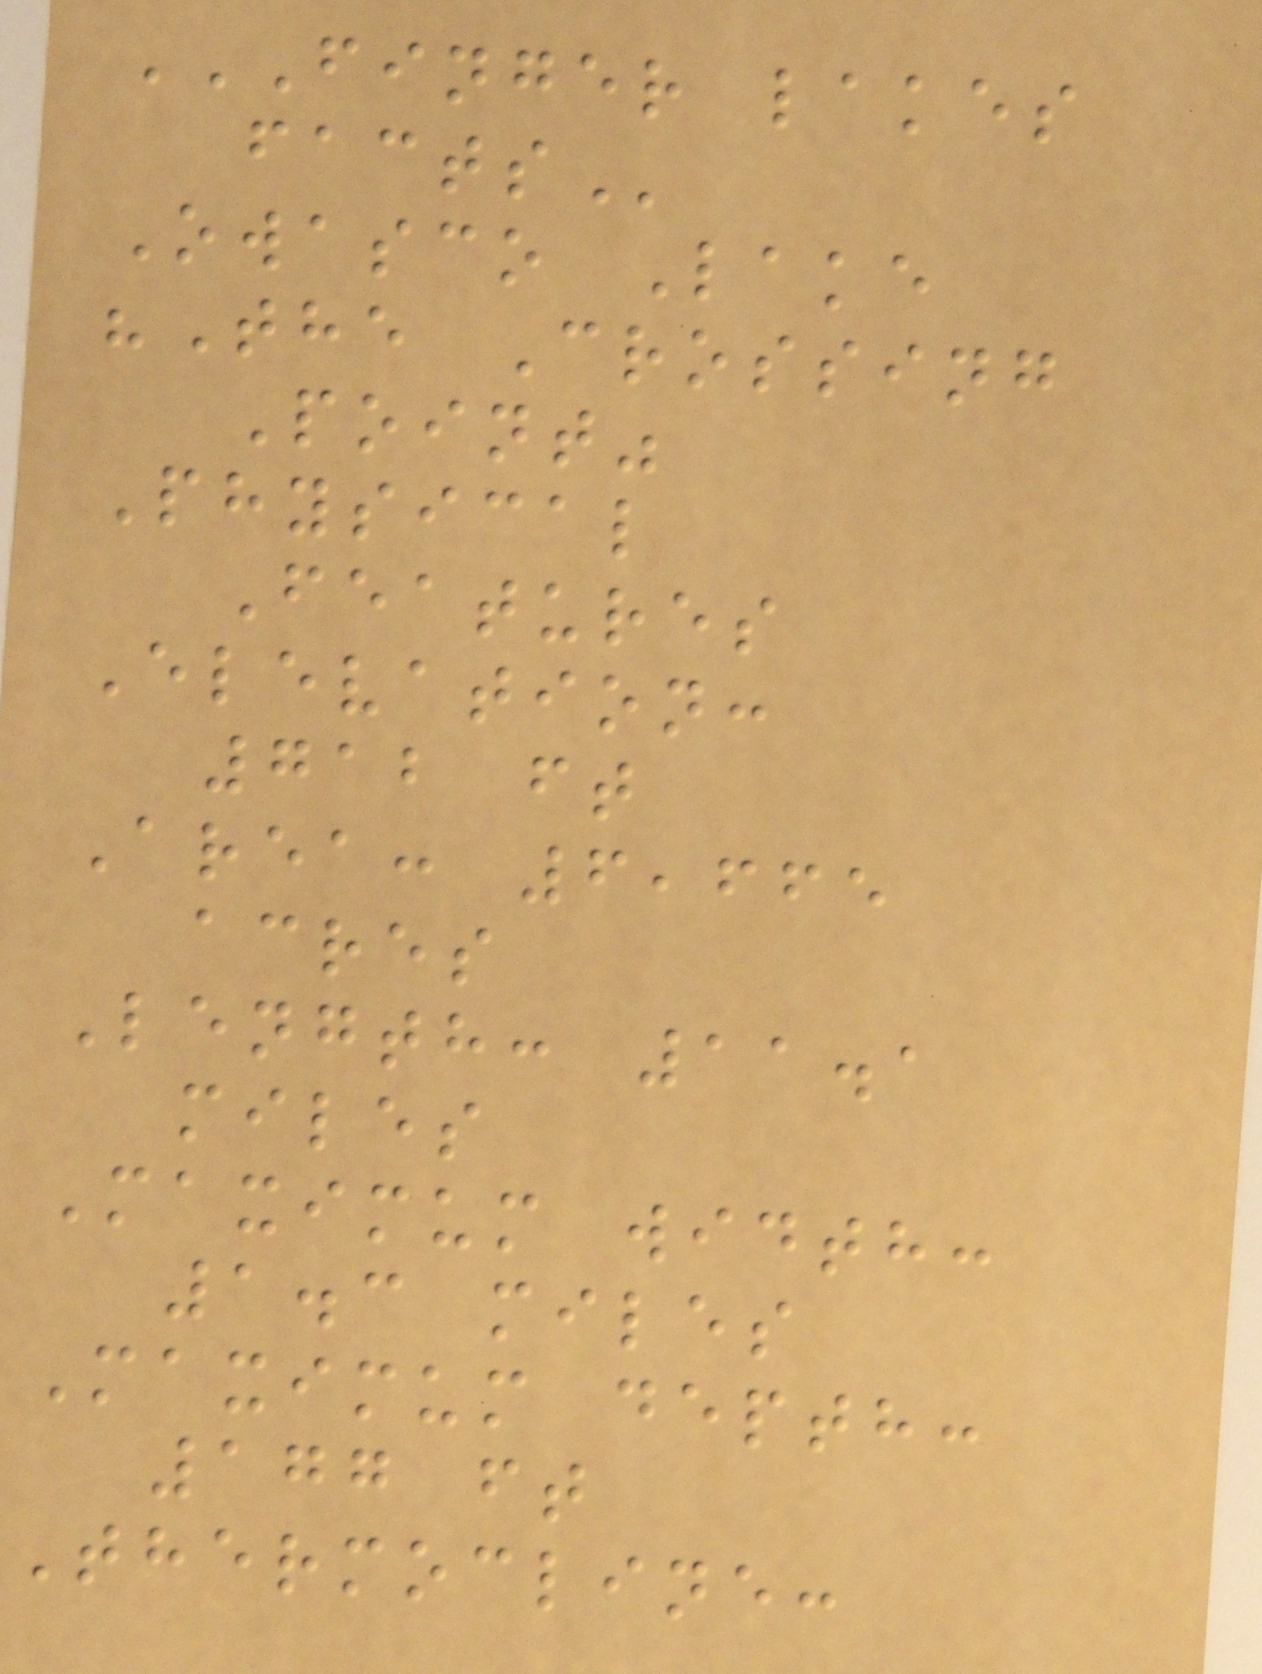FINGER LAKES
FACTS
Owasco Lake
"The Crossing
Point"
Physical
Features
Elevation:
712 ft
Area: 6,665
acres
Length: 11.1
miles
Maximum width:
1.3 miles
Maximum depth:
177 ft
Thermocline:
